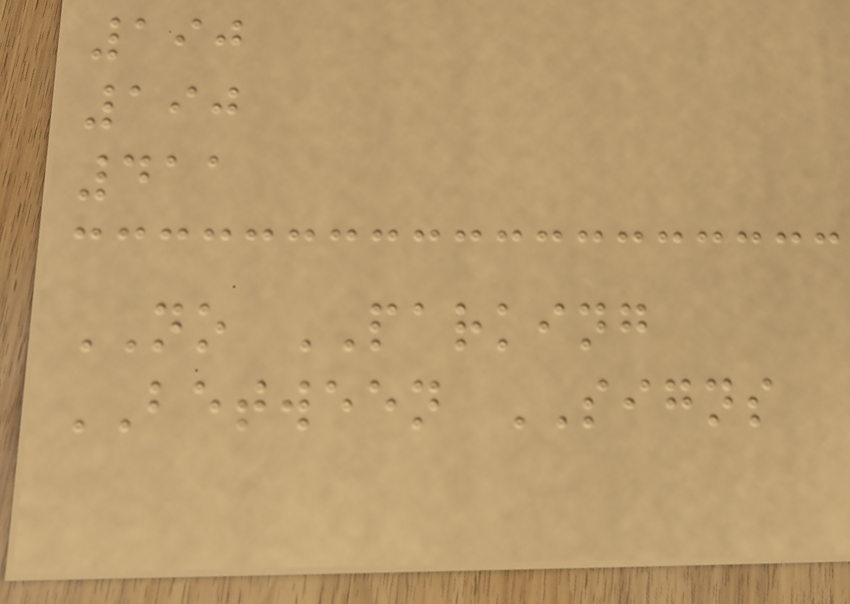190
190
411
NO PARKING
BETWEEN SIGNS
